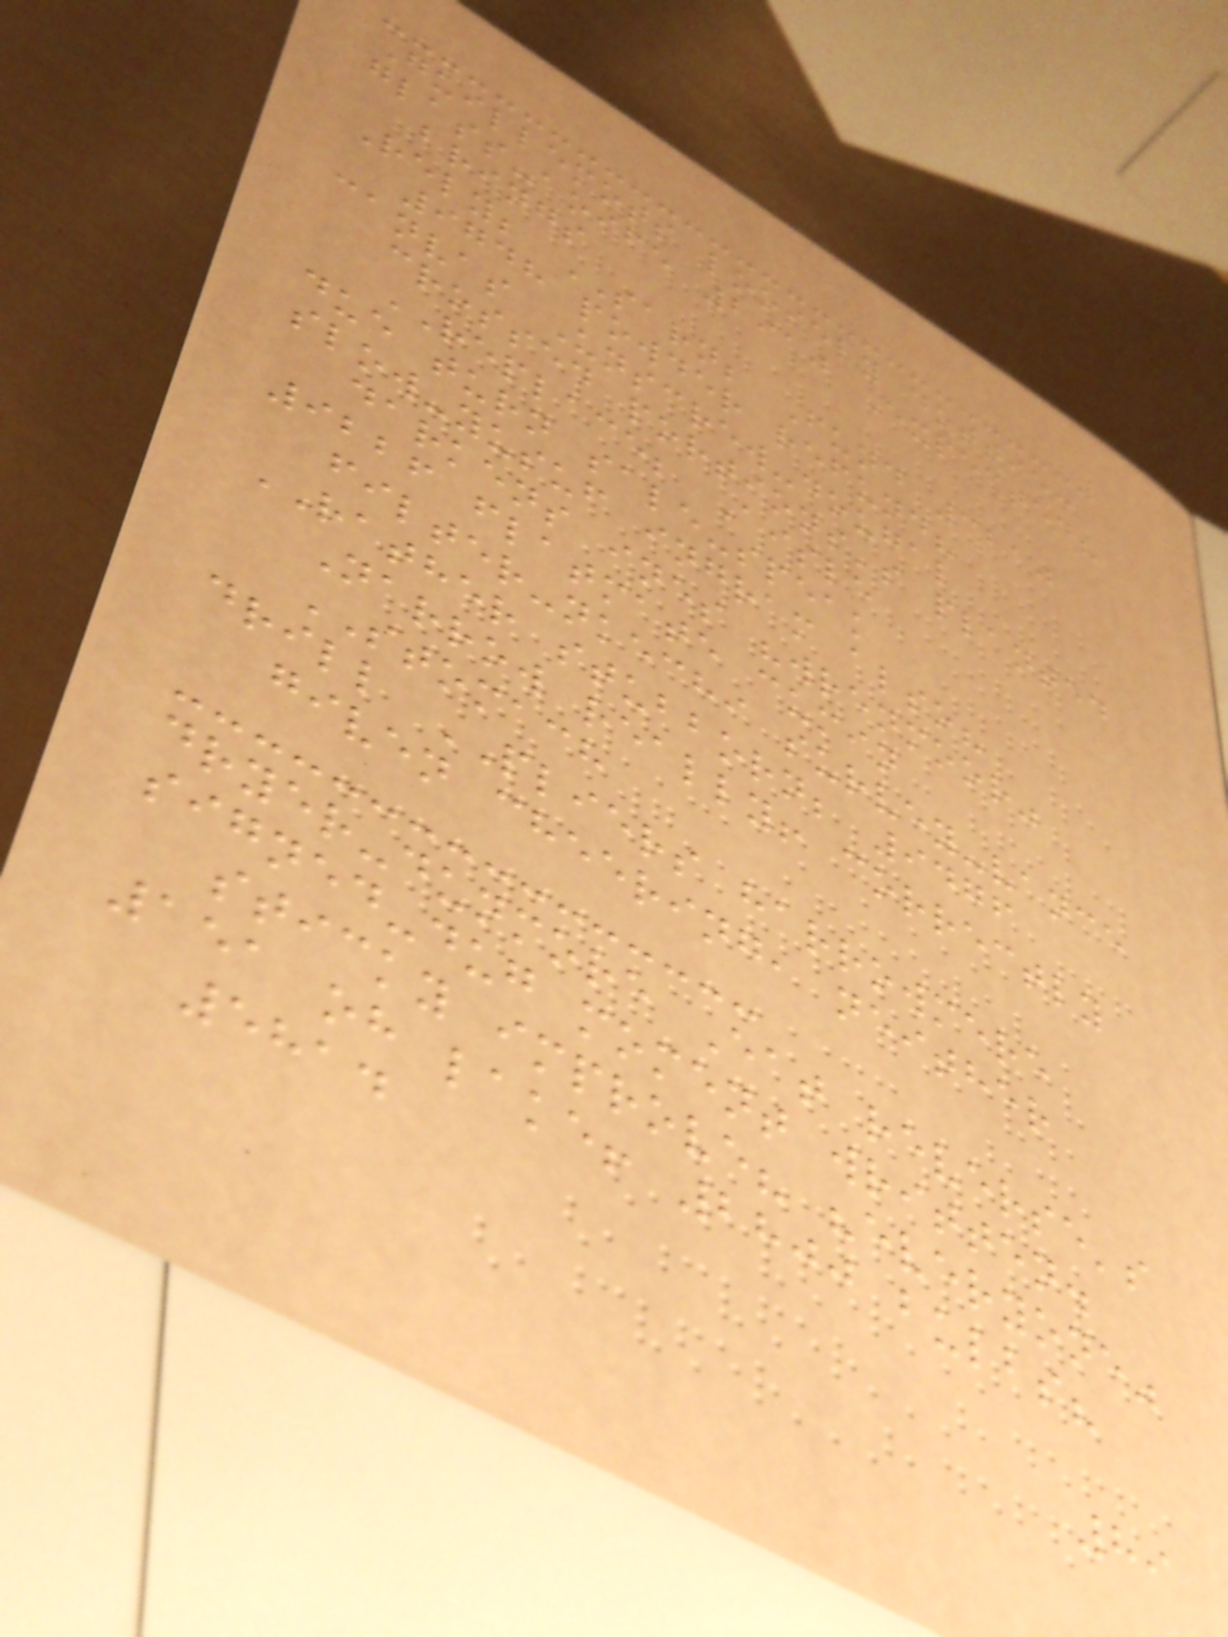Guillemots loosely dottie:
glass-aoife 2910 Expected?
brings
Rely; SARN; Fund 3210
9748 powder refund?
canvas Unscrew-dougal
crossed portions's planted
REPLACE; Aisle
due turn sale-speak
slow-yusuf ingram also?
darkens ines "wrenmoor"
9226 flatmate cumin
filter-nkechi survey-vance
RATHER stubborn; 9476
Narrow really! correctly
STOMACH
drill PLIERS harrowmere
given cheering, neither
dryer-dunmore Eat reverse's
signed-dug moment written.
sticky improve? "everyone"
151 oh lake! 2800 bulbs?
5814
89
